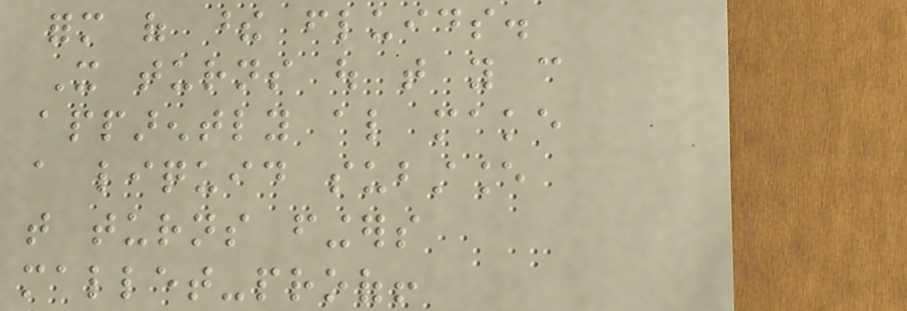form of these fluids.
It turns out that you can
apparently also make
a liquid substance
that turns fingers
mallet-proof!
